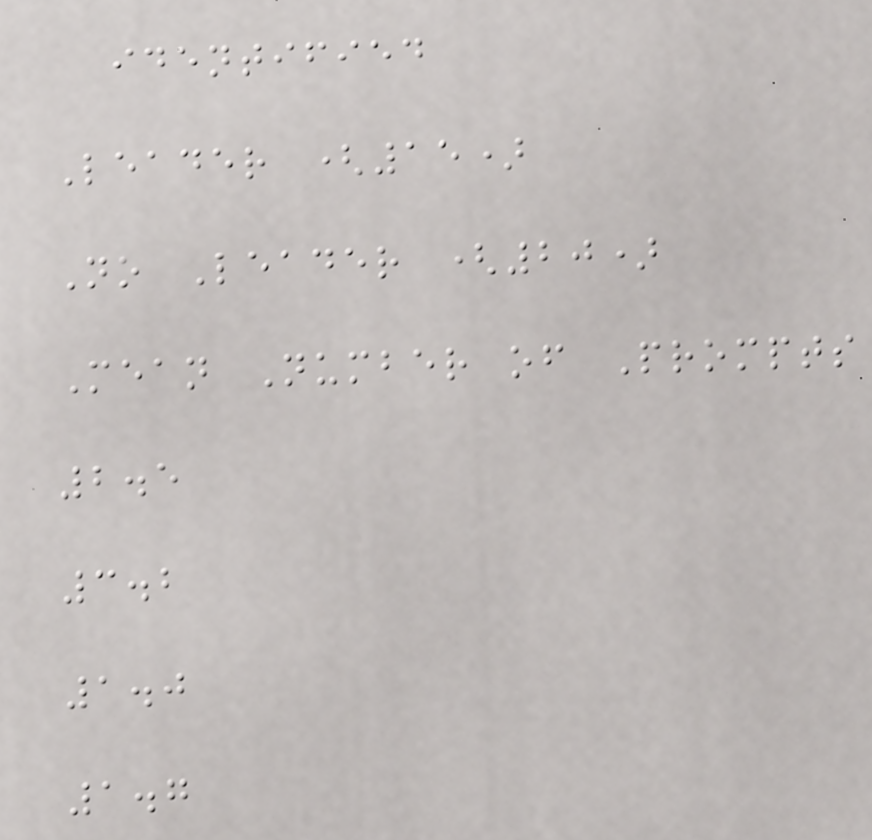identified
Leader (15)
No Leader (20)
Mean Number of Prompts
2.5
3.2
1.0
1.7
